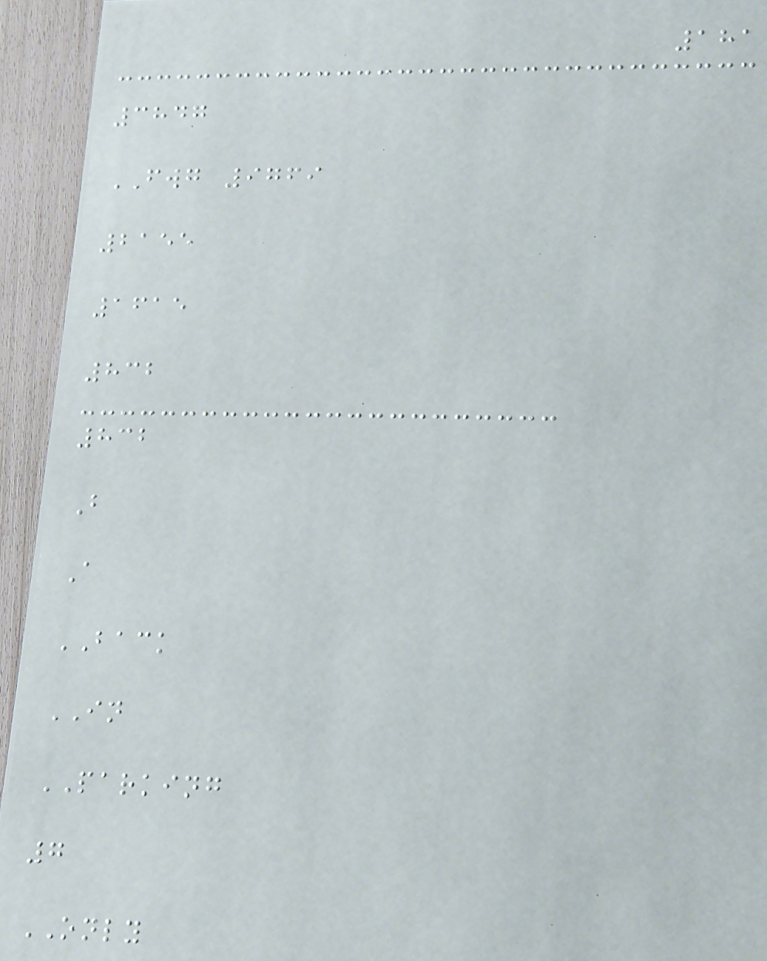181
3847
FWG 9769
2155
1615
832
832
B
A
BACK
IN
PARKING
7
ONLY
